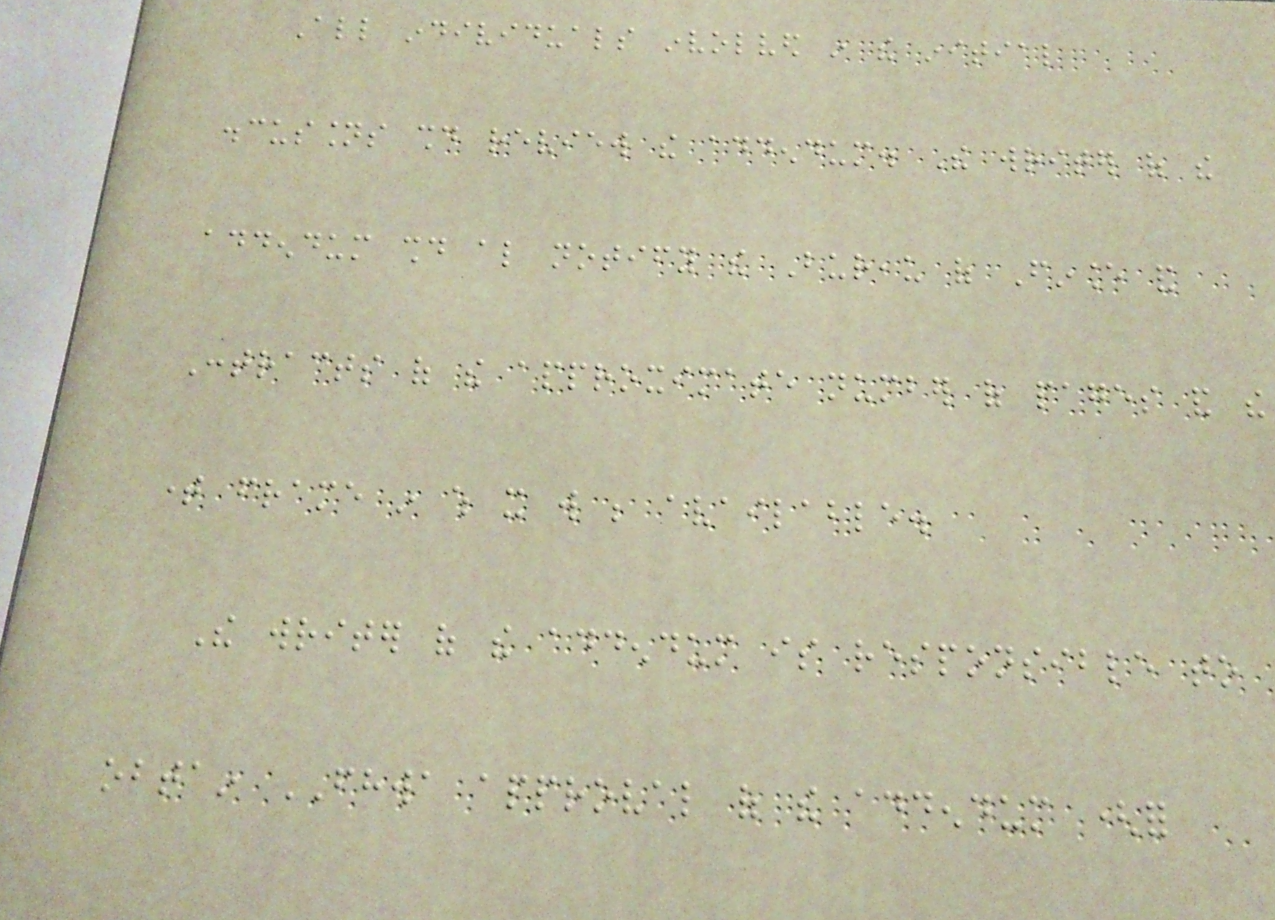All individuals involved in the initial
discussions should review the addendum. The writer of the
addendum should also notify the Bureau of Finance and
Contracts of the approximate number of pages and the
time frame in which it will be available.
The writer of the addendum is responsible to
obtain FHWA approval of the addendum (for
